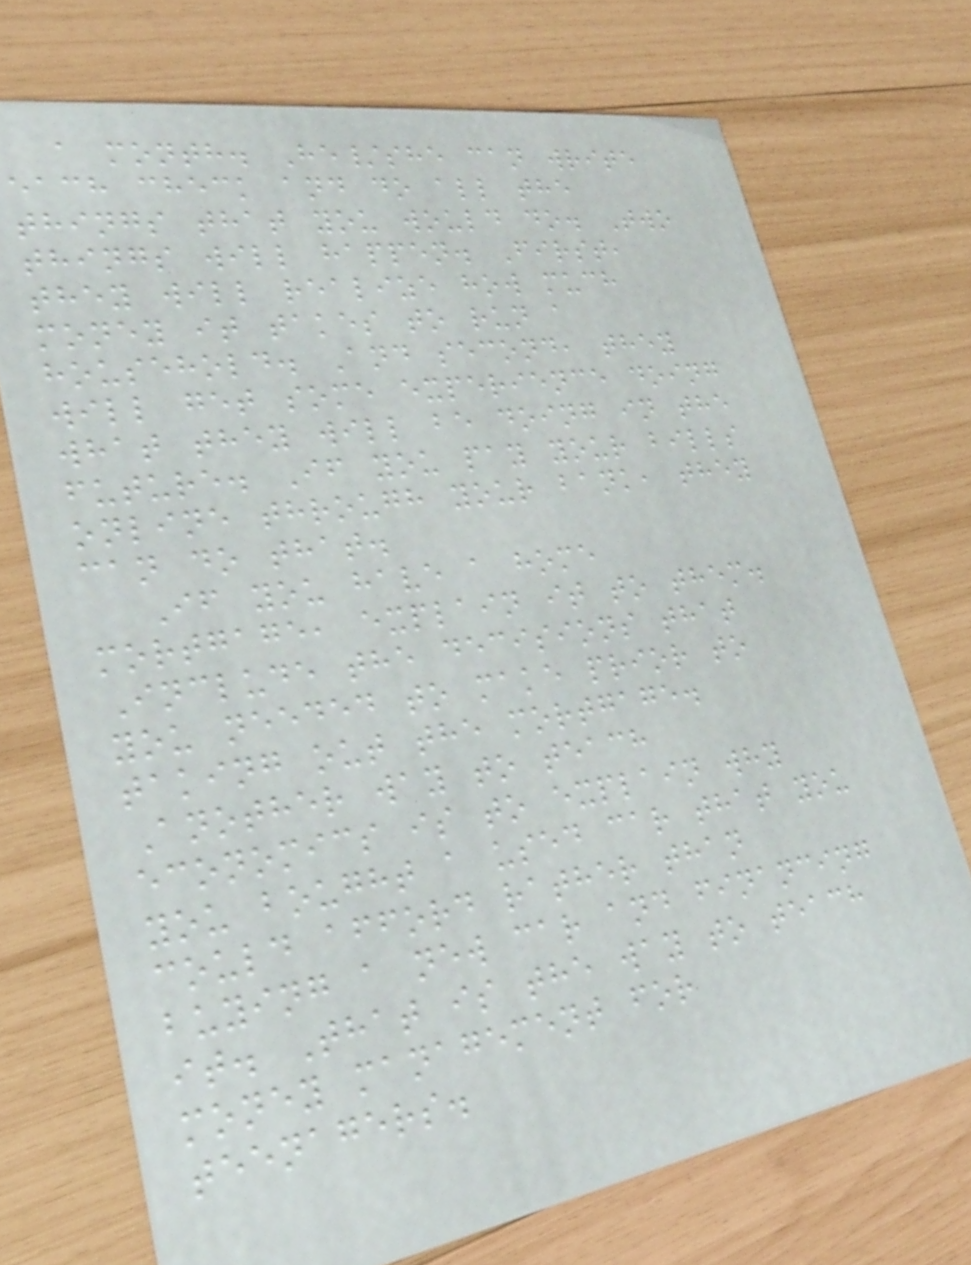a month. He/she can write
each check and do all the
things that you would do. Two
things will happen. First,
they will realize how much
money it takes to run a
household. And second, they
will get some experience doing
what they will be doing in the
future. If you pay your bills
online through your bank, they
can do that.
If you have a home
mortgage, explain it to them.
Include the decisions that
you needed to make prior to
taking out the mortgage.
Another way to teach
economics is to explain why
you bought a used car that you
could afford rather than
buying a new car and financing
it. That is the way to teach
money management for
teenagers.
